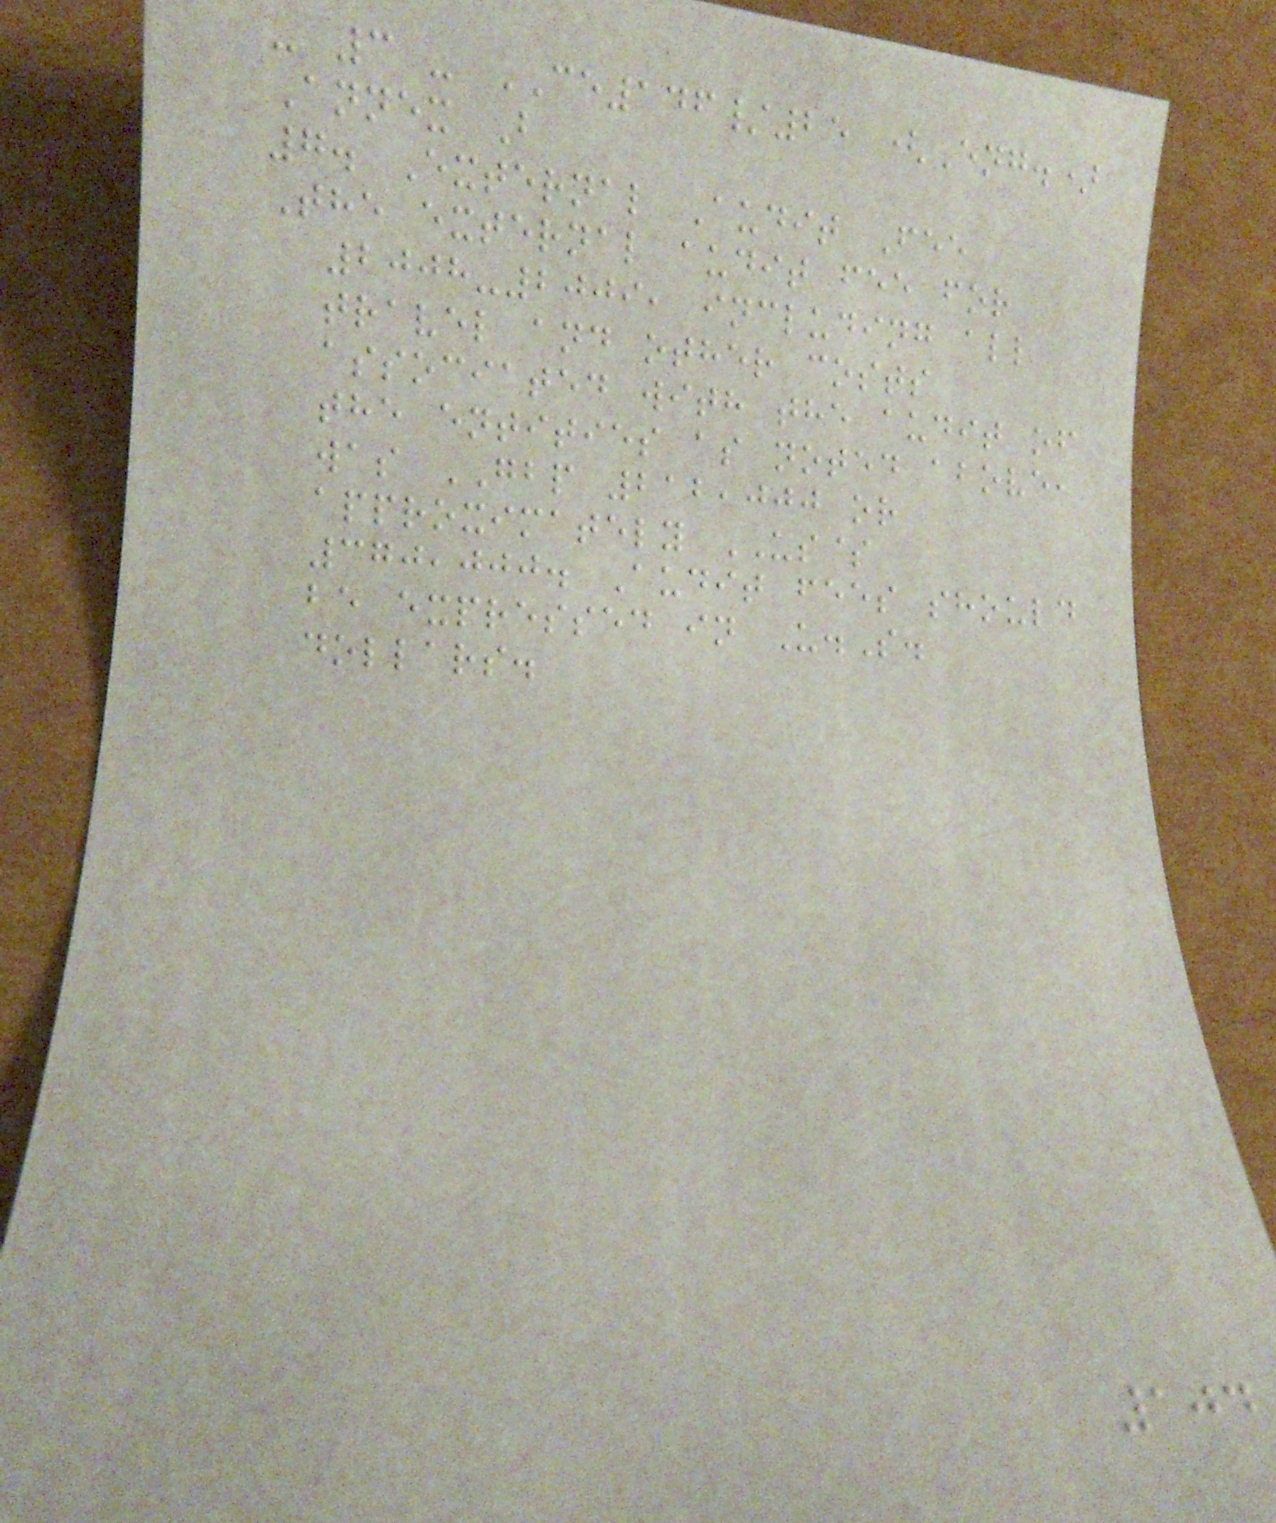- 3 - CE146/25 (Eng.)
Annex B
7. External Audit Fee
The external audit fee for
2008-2009, including all
travel and other costs
associated with the audit of
the entities as noted above,
was GBP 212,000 or
approximately US$
370,000. Audit fees should
be expressed in U.S.
dollars.
104
